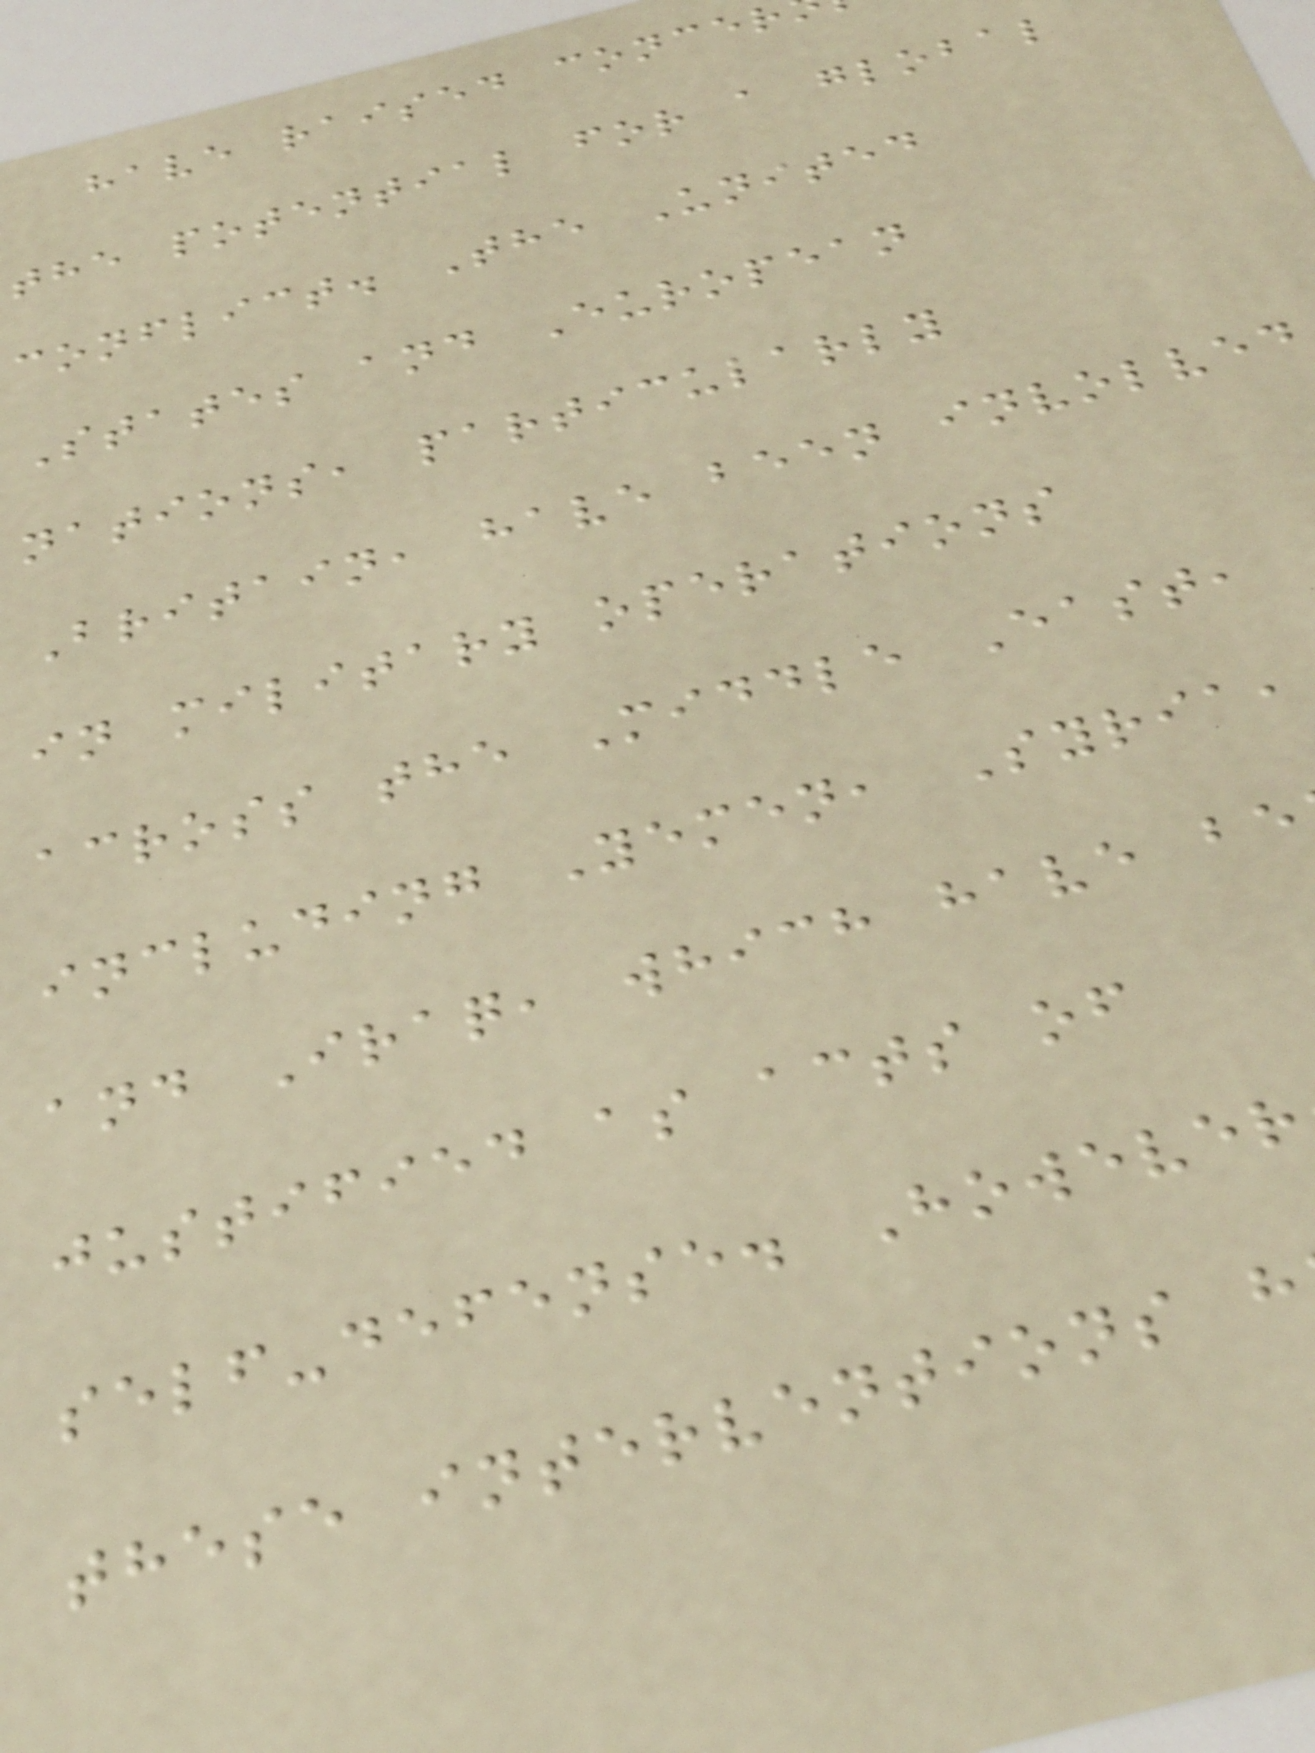have raised concer
the potential for a global
conflict. The United
States and European
nations, particularly
Britain, have been involved
in military operations
across the Middle East,
including Yemen, Syria,
and Iraq, which have be
justified as acts of
self-defense. However
these interventions h
